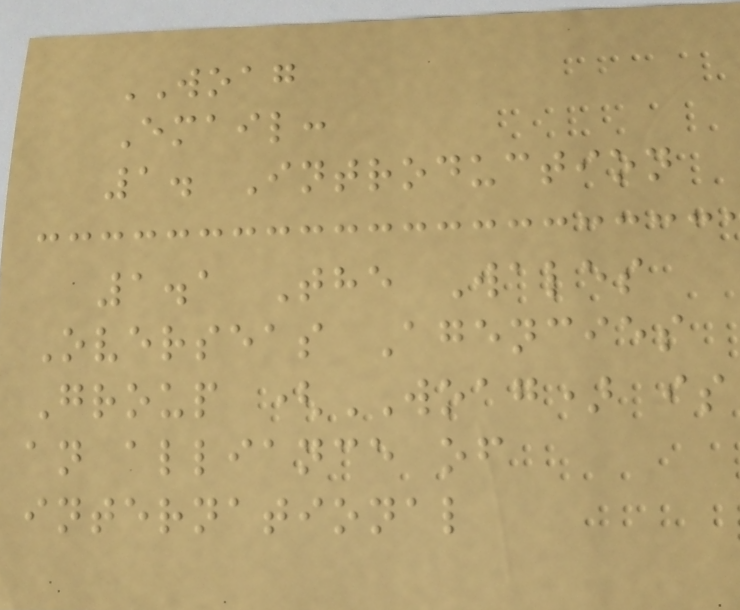WOAG
Email:
1. Introduction
1.1 The Wales
Overseas Agencies
Group (WOAG) is
an alliance of
international
